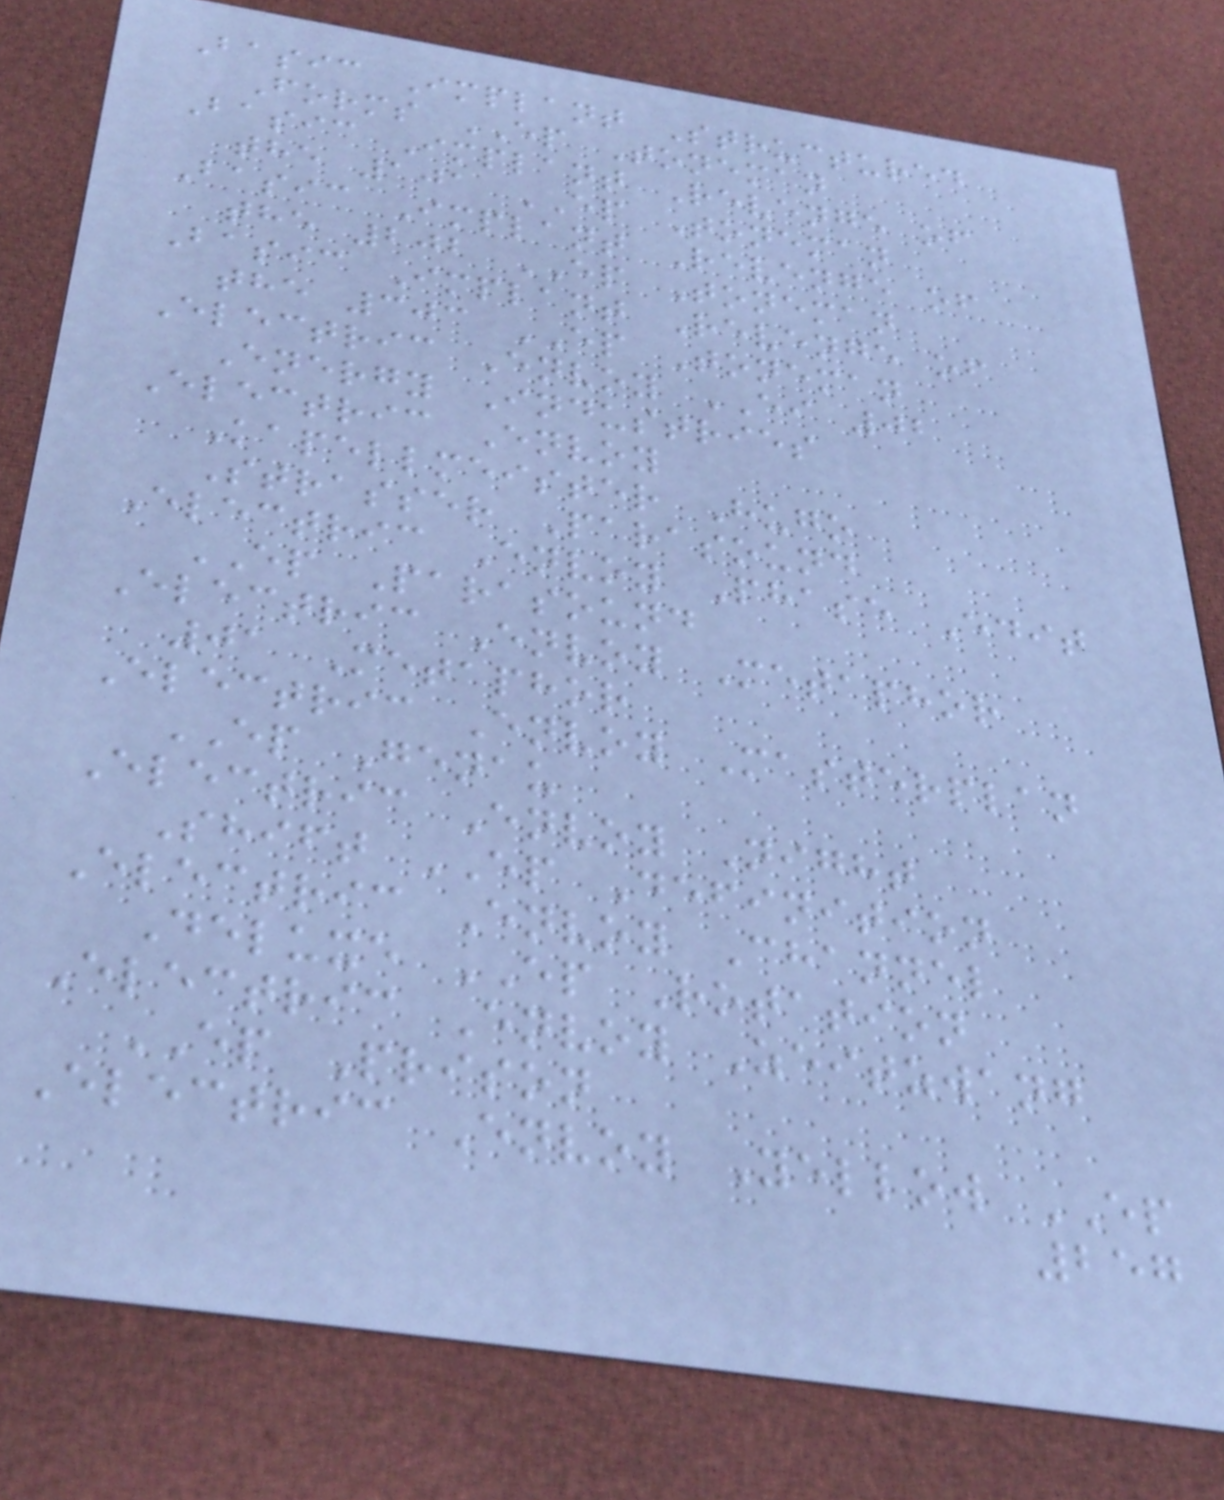Basic Implant Structured
Forms EP Toneman
Basic Implant Revenge of
the 101 EP Toneman
Basic Implant Revenge of
the 202 EP Toneman
Basic Implant Revenge of
the 303 EP Toneman
Electric Envoy EI 02
Energy Industries
Electric Envoy
Kapellmeister Hugo
Strasser Parasound
Electric Envoy Phase Edit
EP Parasound
Electric Envoy Metaphor
01 Metaphor
Electric Envoy Masterplan
EP Genau
Electric Envoy Night
Shift EP Definition
Electric Envoy Channel
Deluxe EP Rotation
Electric Envoy Zeitzwang
EP Prison
Electric Envoy Yellow EP
257
